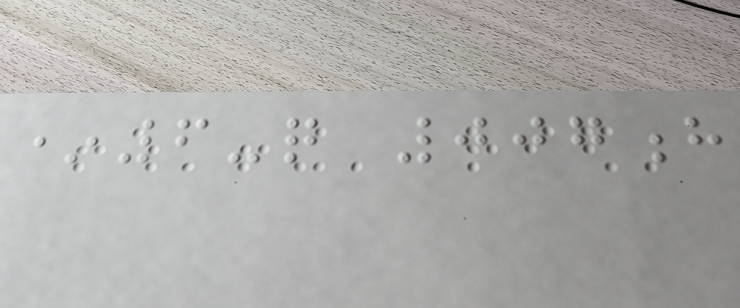*6-q 007h
